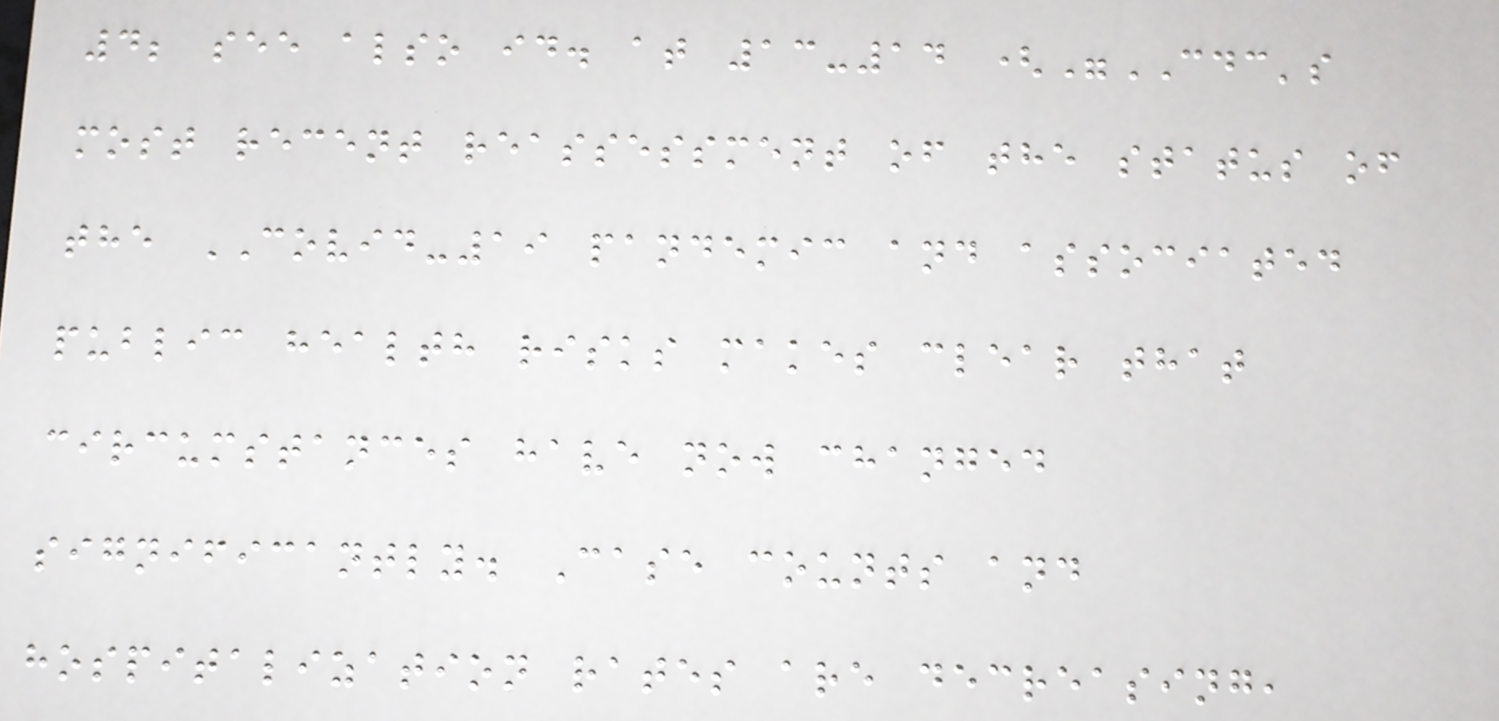4; see also id. at 13-14 ("CDC's
most recent reassessment of the status of
the COVID-19 pandemic and associated
public health risks makes clear that
circumstances have now changed
significantly. Case counts and
hospitalization rates are decreasing,
